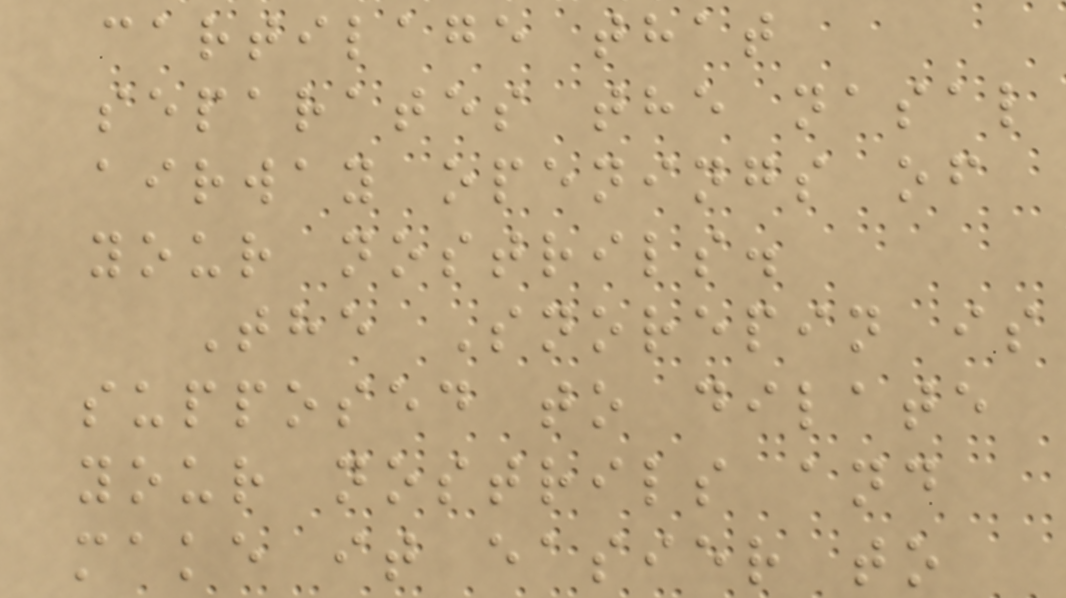cartilage that
separates the nasal
airway openings of
your nostrils.
The Snorepin is
supposed to dilate
your nostrils and
make it easier to
